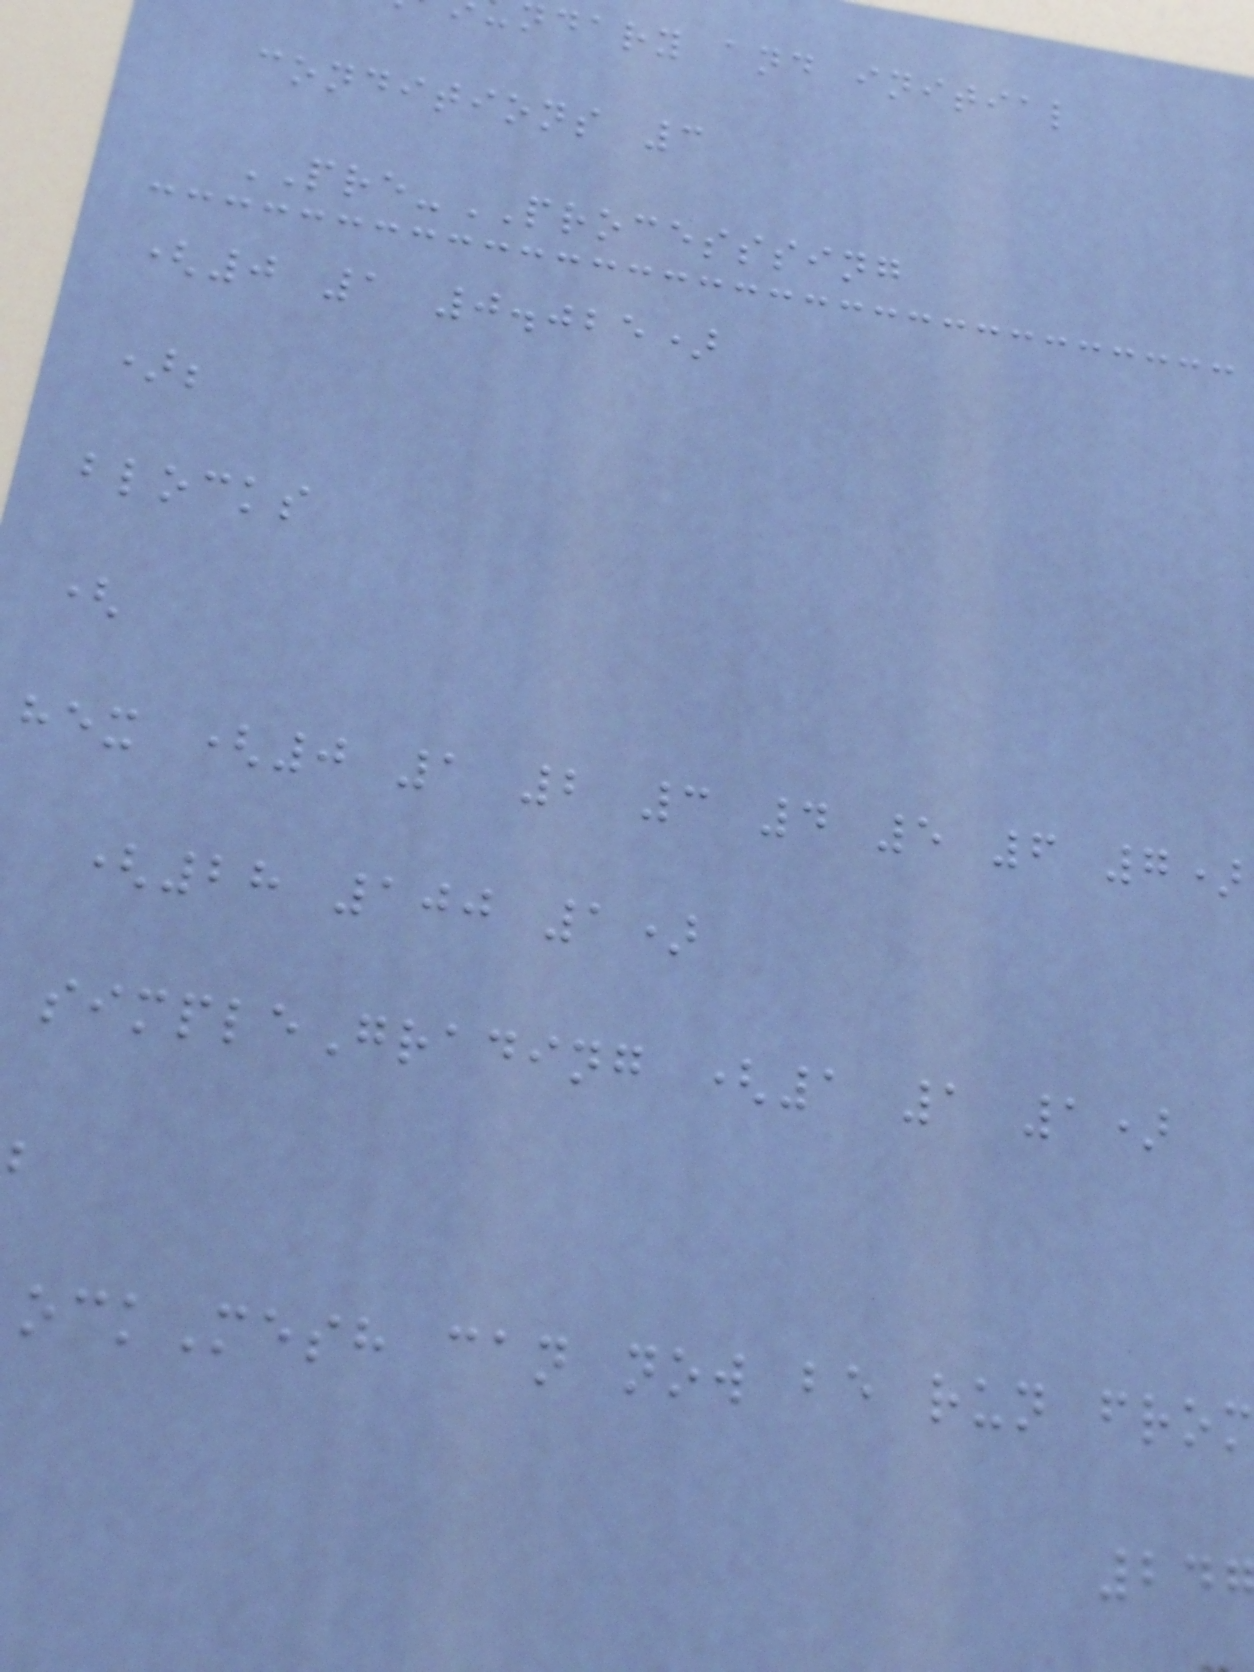ndary and initial
conditions 3
PRE-PROCESSSING
(0 1 0.025)
);
blocks
(
hex (0 1 2 3 4 5 6 7)
(28 100 1)
simpleGrading (1 1 1)
ockMesh can now be run from
